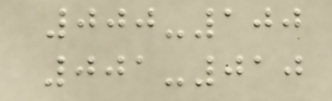000-100
001-010
